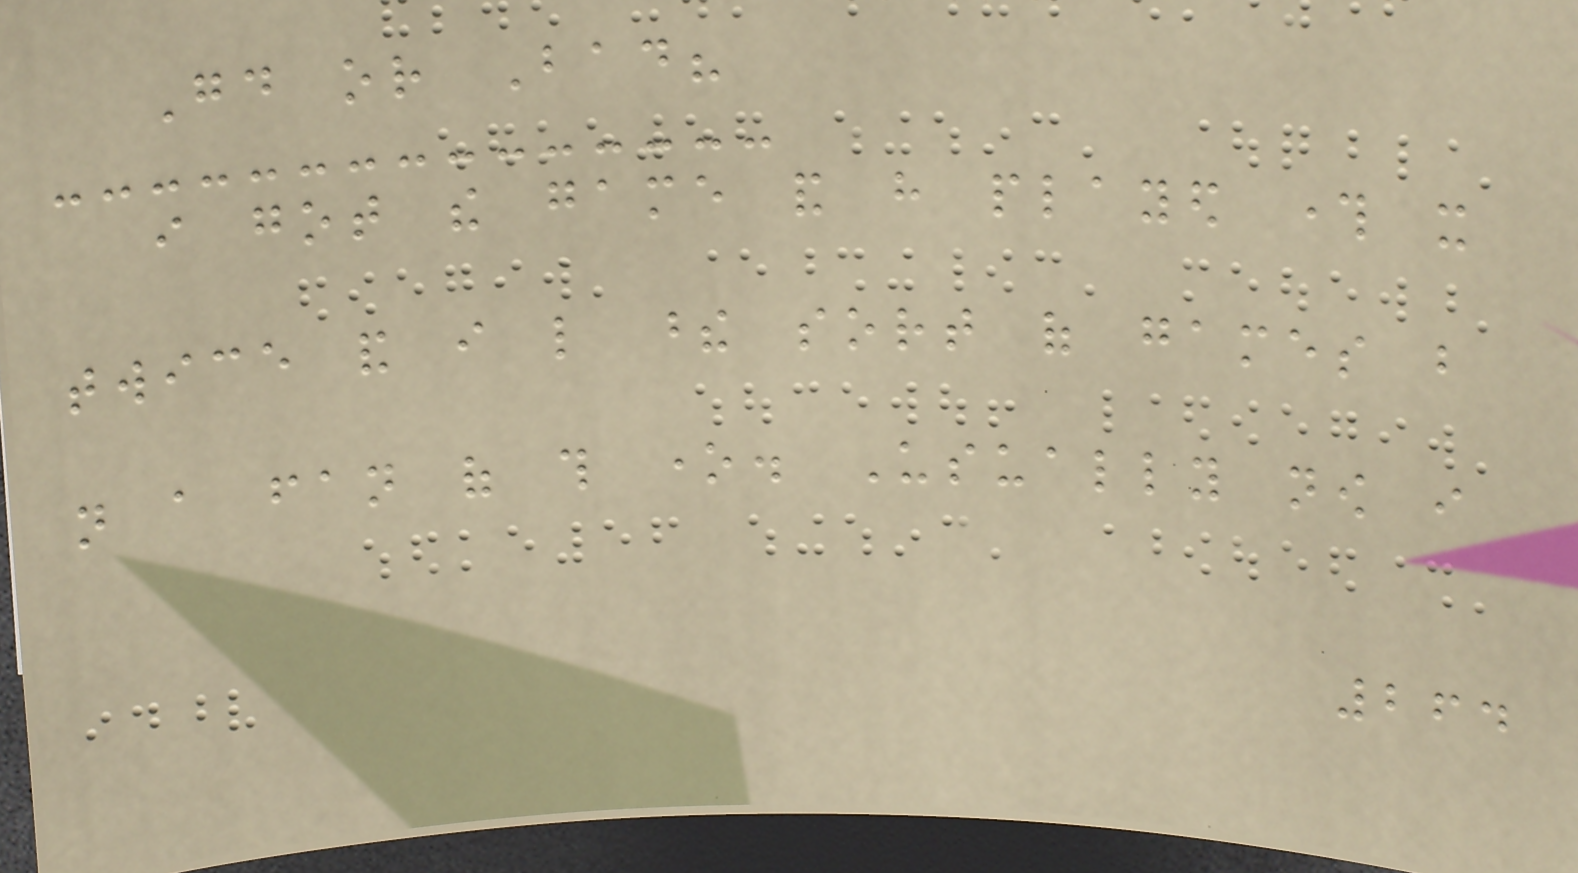Good or Bad?
i got the game and have played through it
twice and i like these sort of games but
not a fan of this one. Usually now i
264
